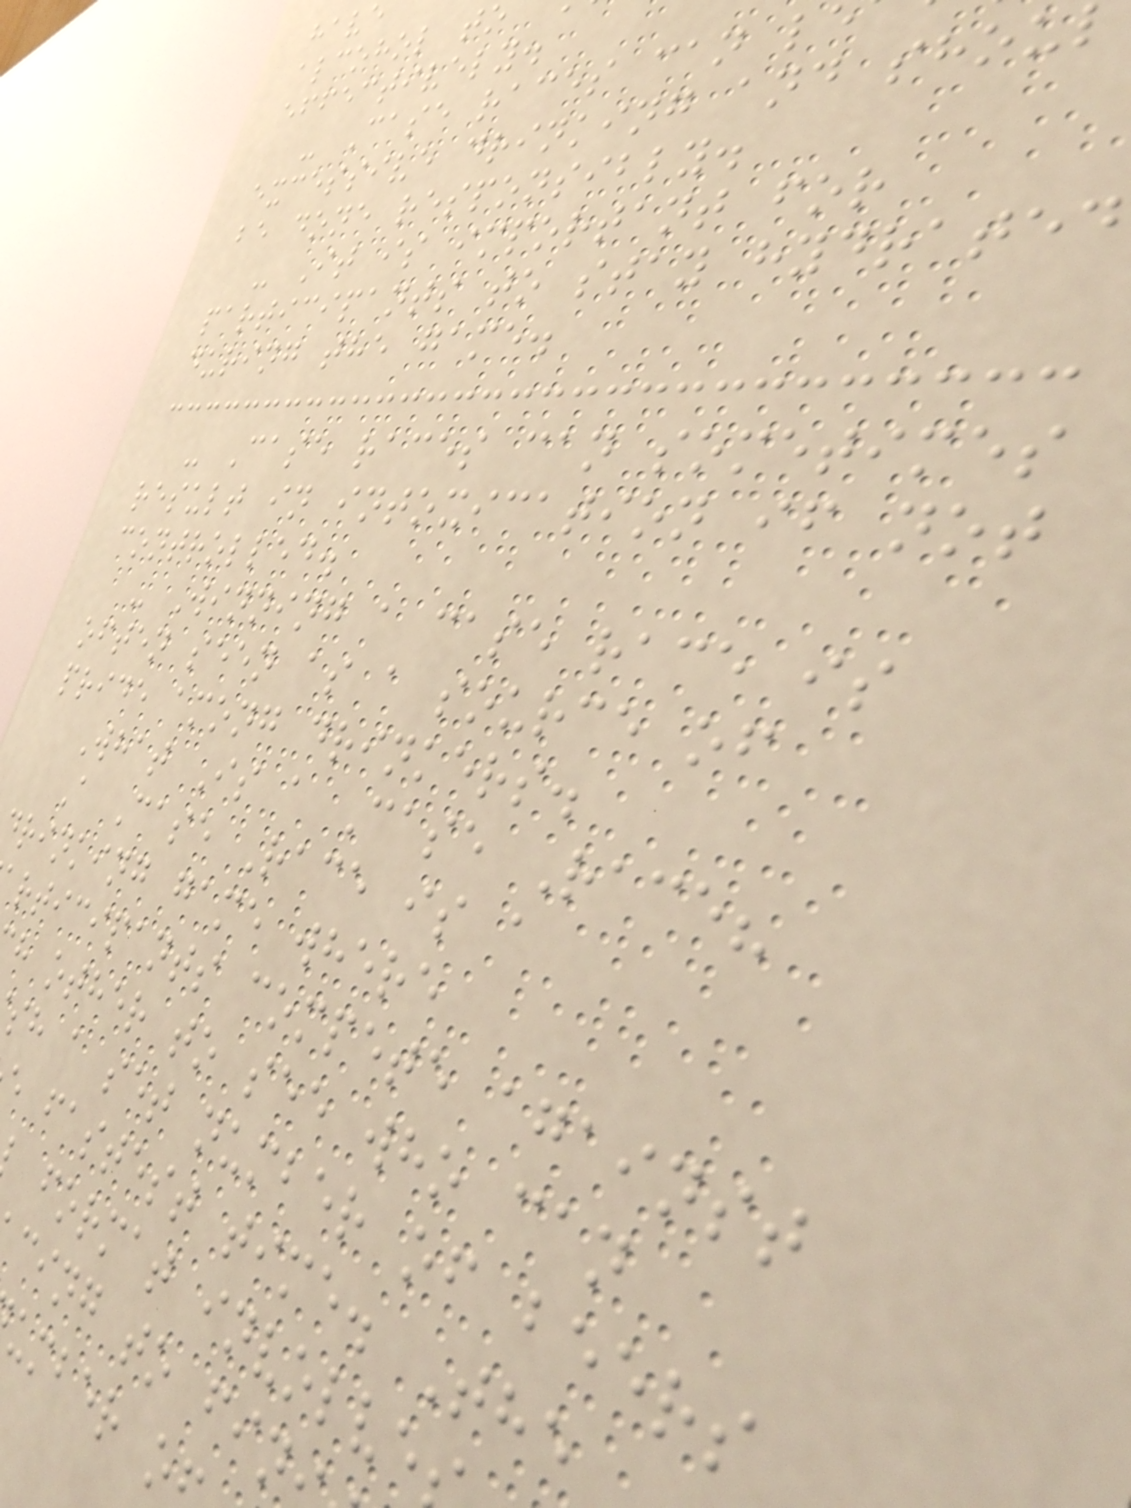alcohol t
effectively.
- Case races can l
excessive drinking and shou
be done responsibly.
- It is important for
participants to stay hydrated
during the game.
- Case races can sometimes
result in intoxication if not
controlled.
- Winning a case race is
often seen as a source of
pride among drinkers.
What Is a Case Race?
A Case Race is a
drinking game where
rticipants compete against
h other to see who can
sh a set number of beers
e fastest time. The
format involve
cing to fin
umber o
